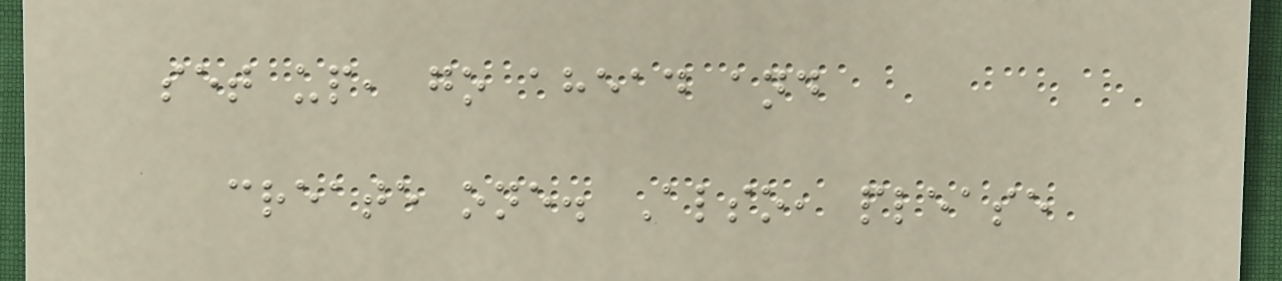set up, go ahead and
create one. Also, please
